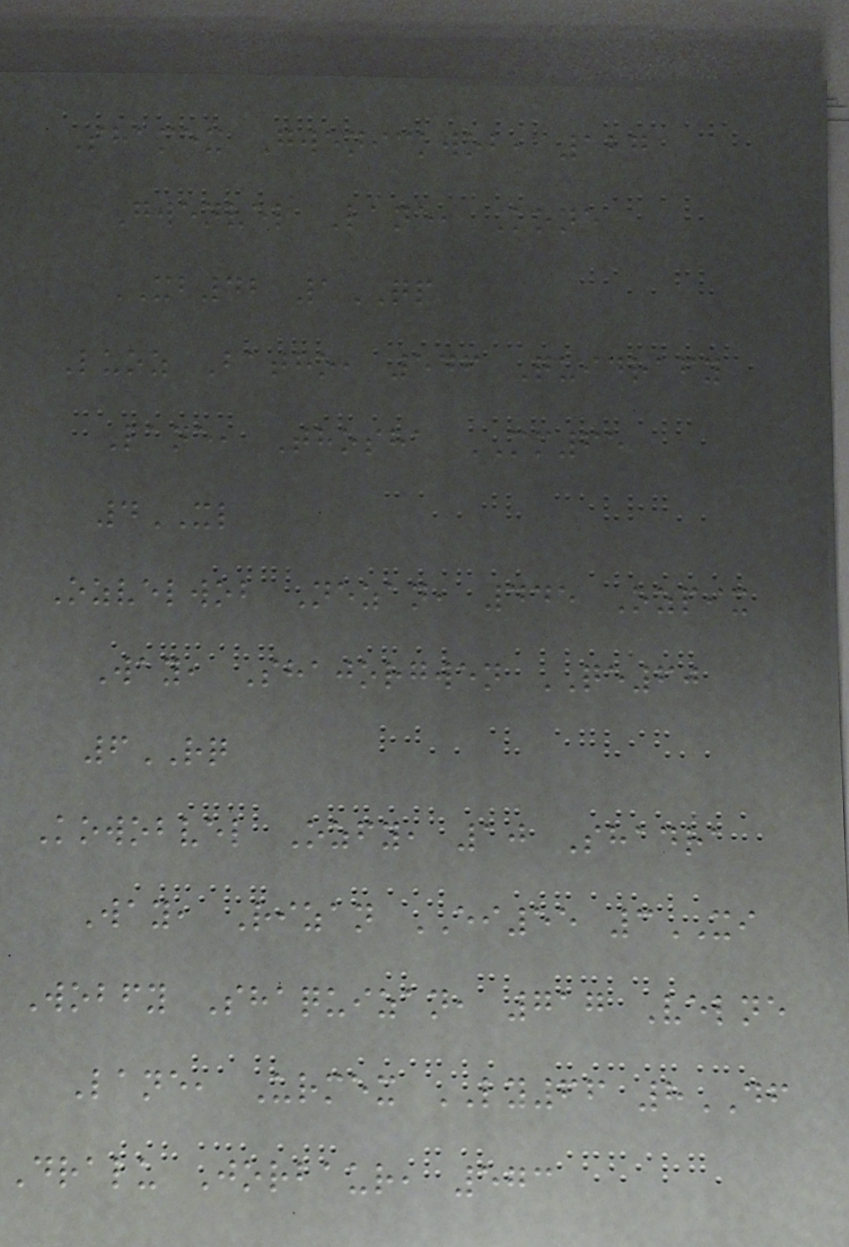Shamex Gwenickwob, 127
Gwenvel Lane, Kone
XB42 1QP
Luoz Batho, 546 Quidrafy
Lane, Thosha MM65
4XL
Ozvelwob Nezan, 445 Ozpix
Way, Shajorgwen QE60
6RQ
Kowobvel Ozfy, 10 Shadra
Way, Rizan EI55 3XI
Wobfy Shaquizan, 717 Velne
Lane, Urmex LY66 8DF
Dralu Jorbaur, 573
